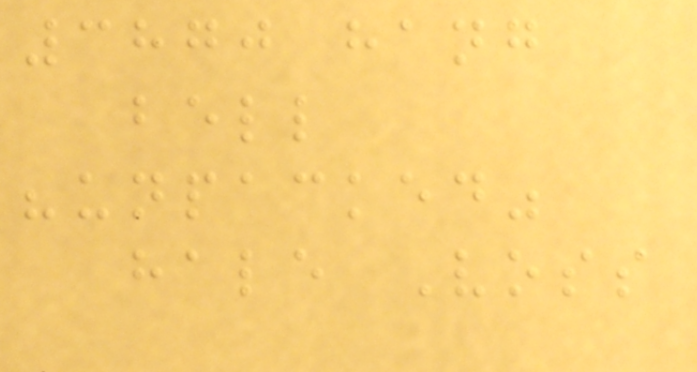3870 hang
bell
"unpacked"
hale Voss
